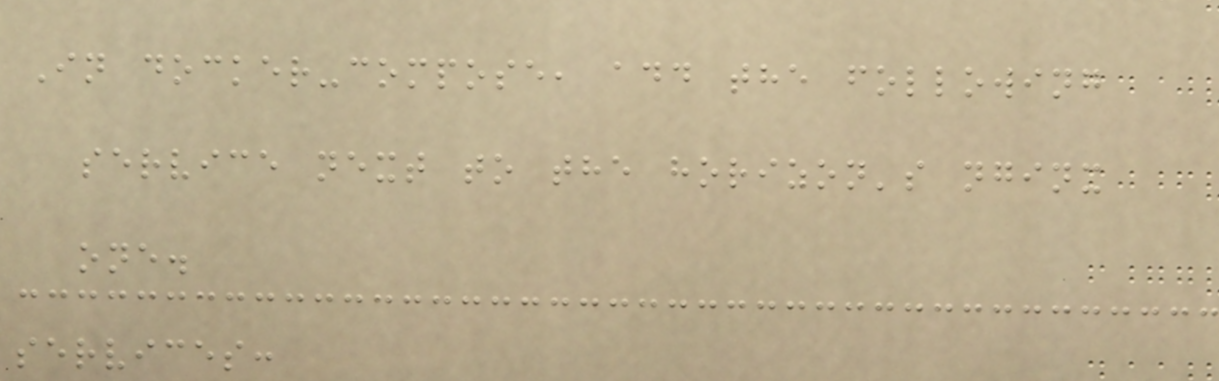In docker-compose, add the following
service next to the horizon's nginx
one.
services:
